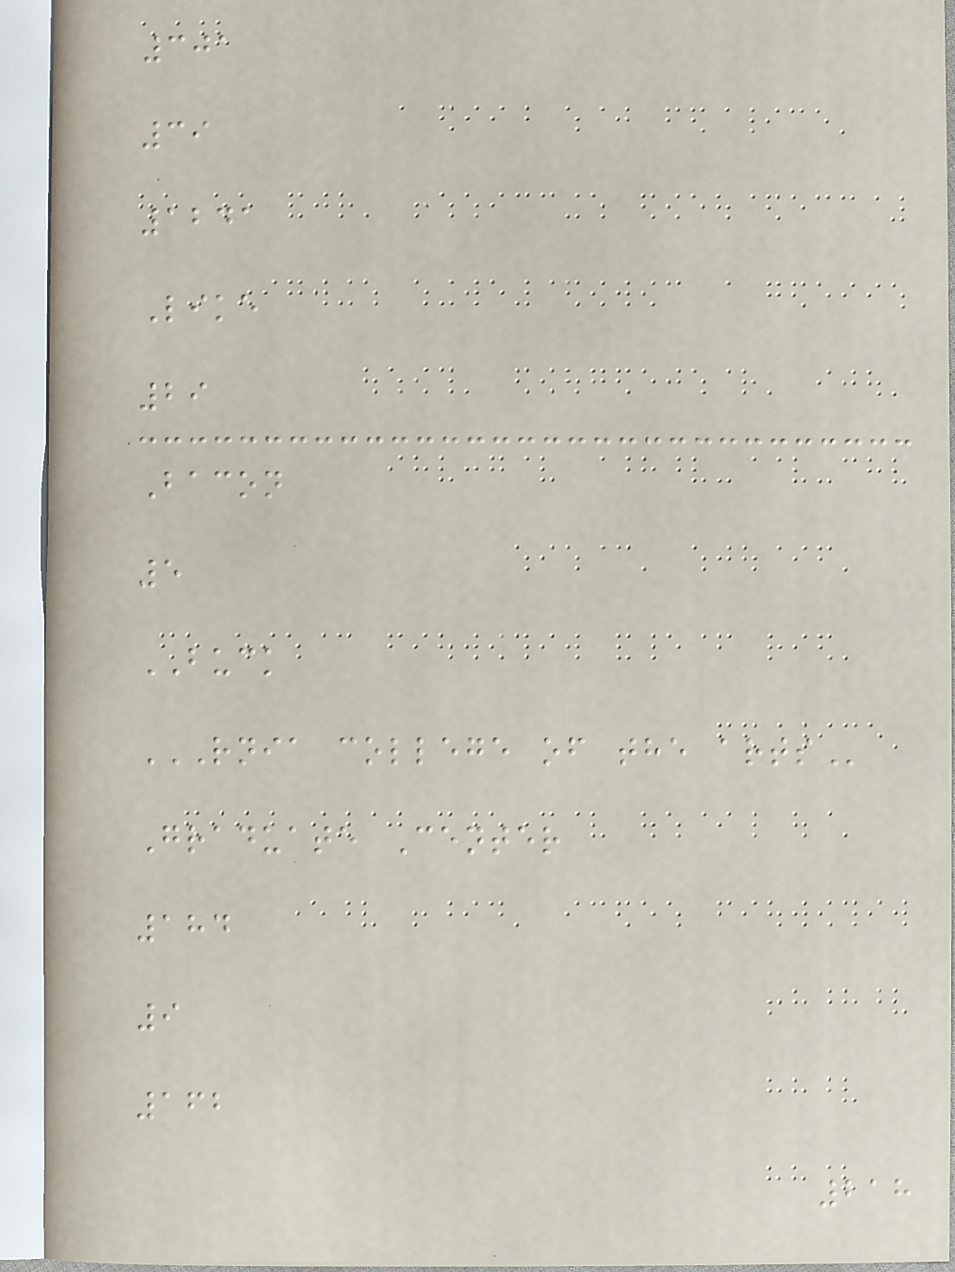301
39
1241
Like
29
Bacon
5
BUCK
RNIA COLLEGE OF THE ARTS
Graduate Center
184
9
162
218
